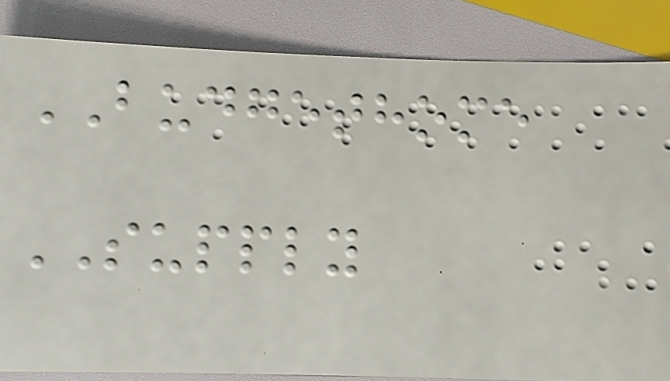BUDGETHOME
SUPPLY
